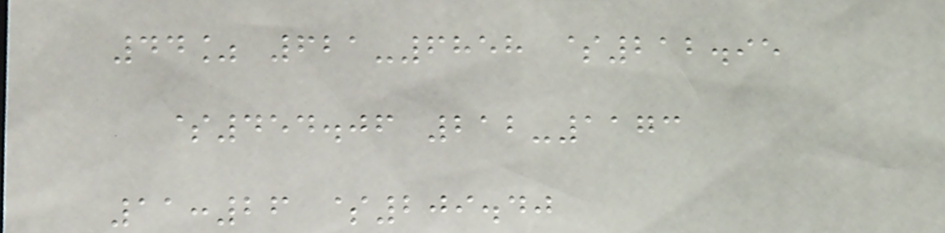44% 621-6858 $212.95
$454.06 212-1173
11:26 $209.40
